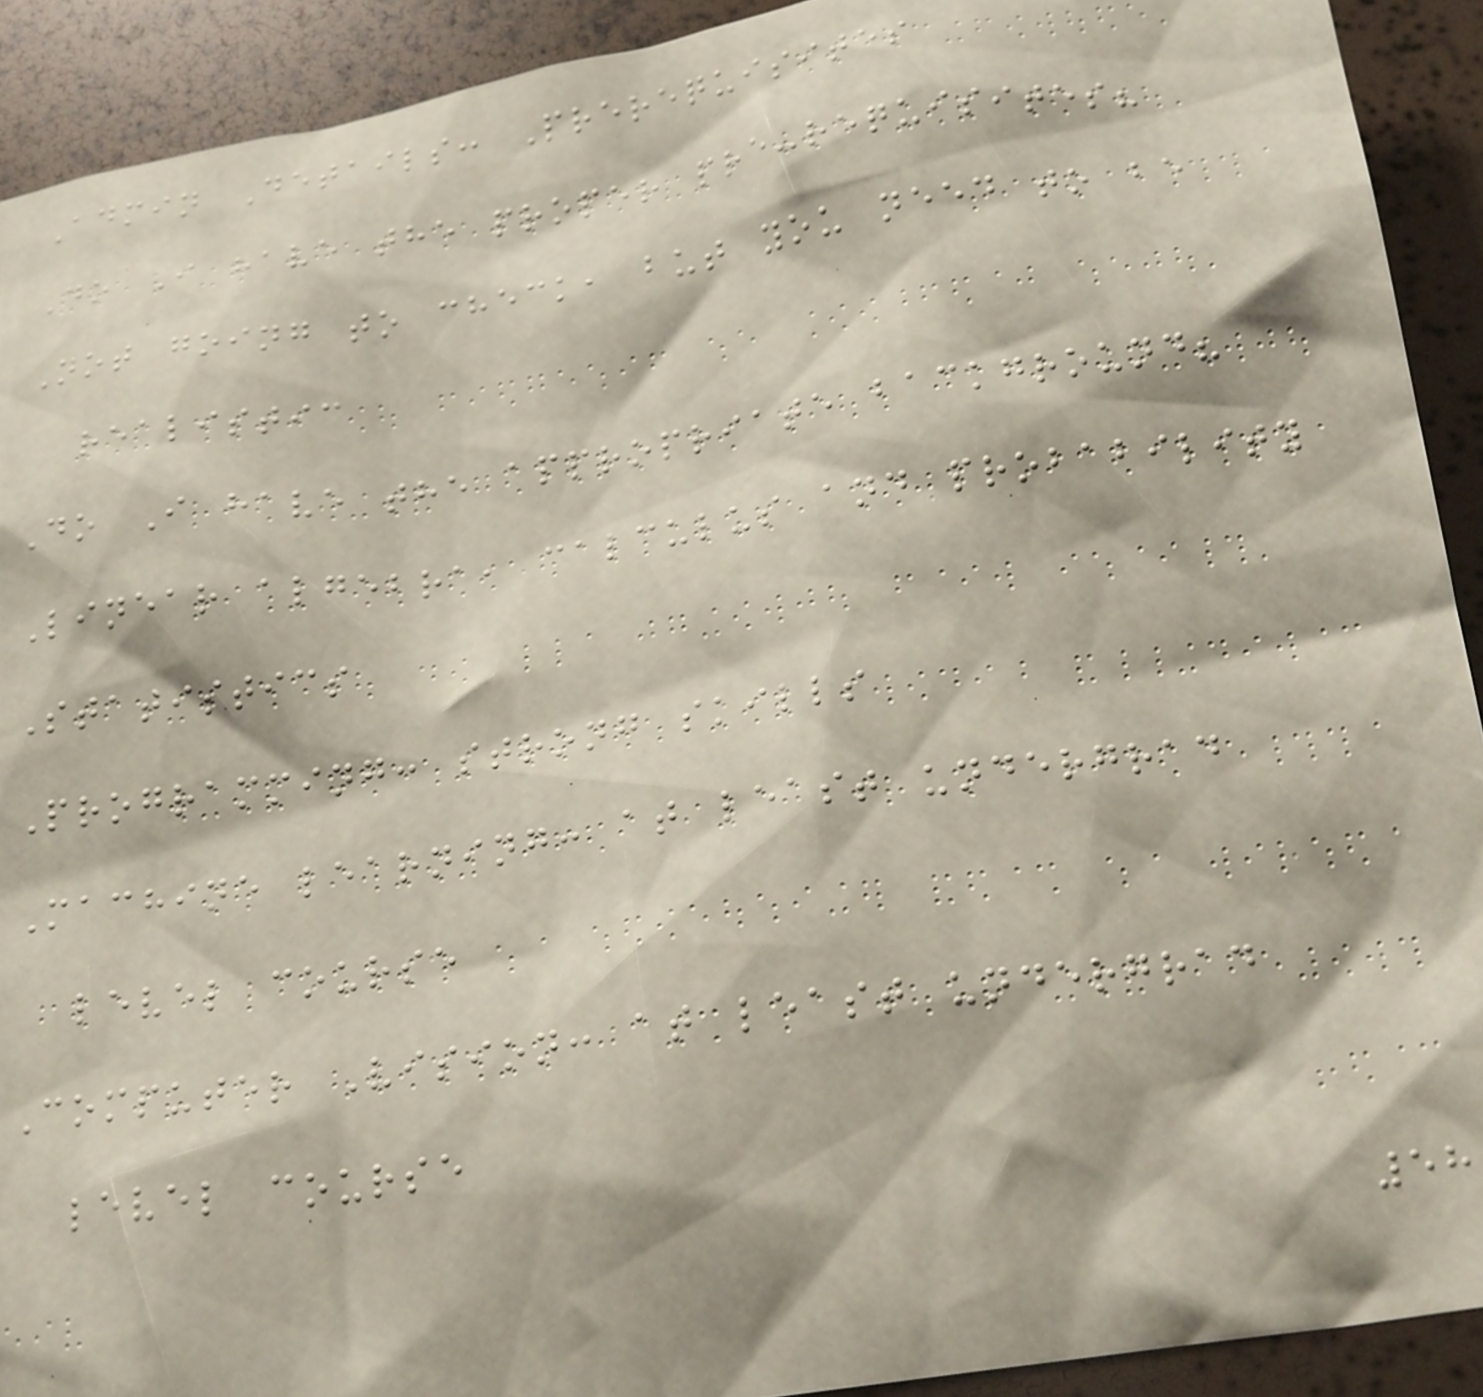Admin Details: Prerequisites
Do I have the proper pre-requisites?
Not going to check, but you need to be
realistic
Do I have the appropriate background?
Linear algebra, calculus and probability
Statistics
Programming: strong skills
Machine learning: at least undergrad
level course
Computer Vision: at least undergrad
level course
58
